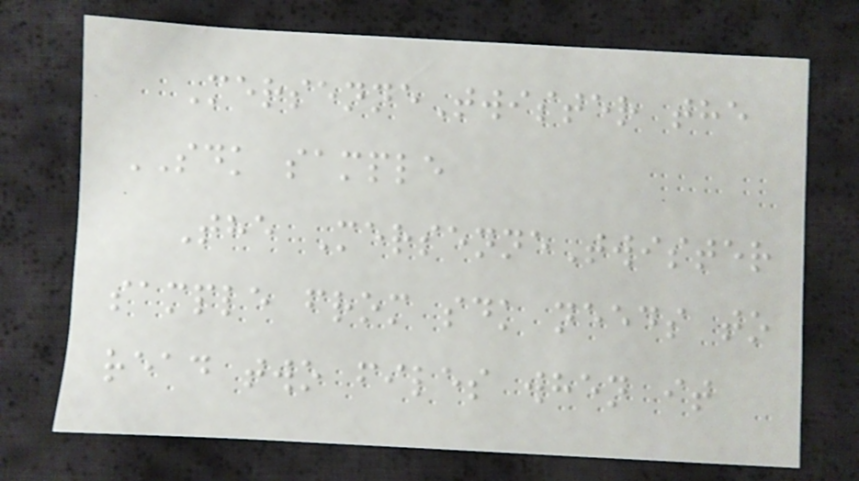MersenneTwister the
SDK sample
The MersenneTwister
sample from sdk needs to
read two files when it
